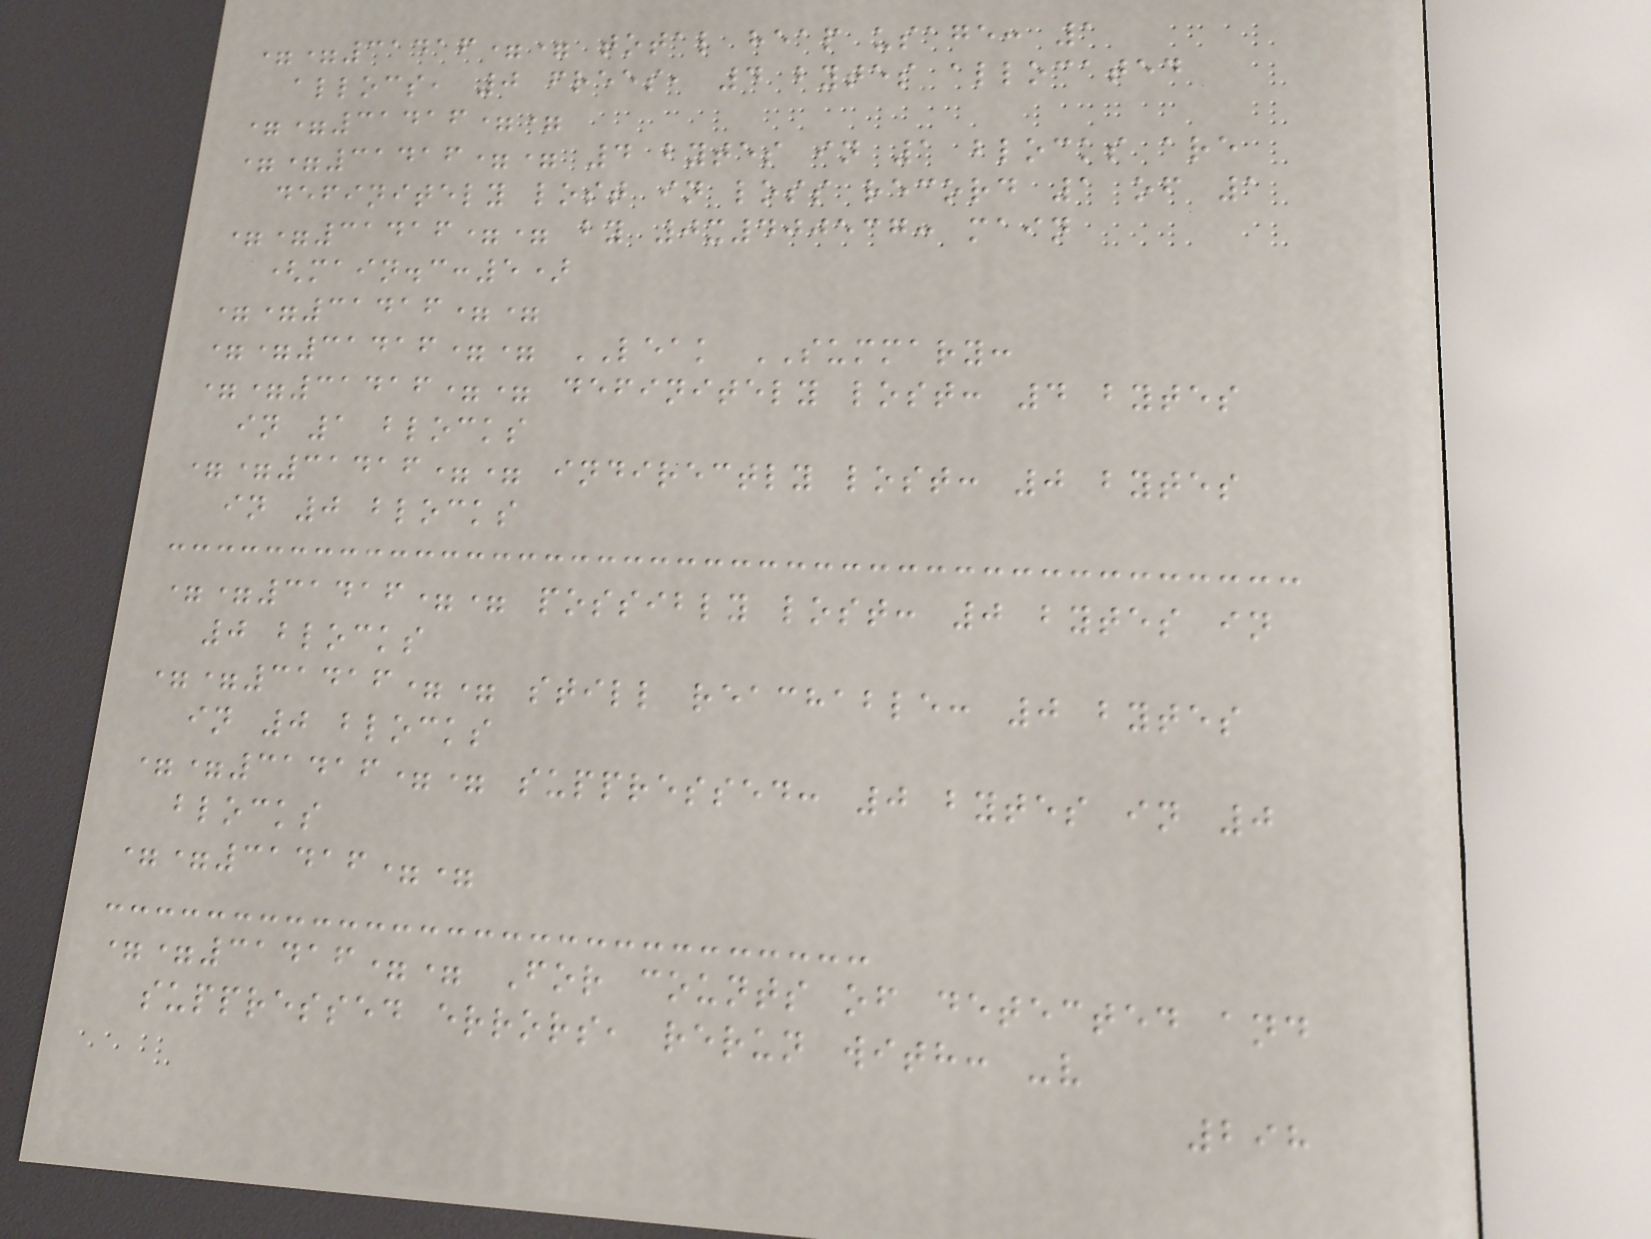==31416== total heap usage: 1
allocs, 0 frees, 4 bytes allocated
==31416==
==31416== 4 bytes in 1 blocks are
definitely lost in loss record 1 of 1
==31416== by 0x400537: main
(main.c:5)
==31416==
==31416== LEAK SUMMARY:
==31416== definitely lost: 4 bytes
in 1 blocks
==31416== indirectly lost: 0 bytes
in 0 blocks
==31416== possibly lost: 0 bytes in
0 blocks
==31416== still reachable: 0 bytes
in 0 blocks
==31416== suppressed: 0 bytes in 0
blocks
==31416==
==31416== For counts of detected and
suppressed errors, rerun with: -v
298
